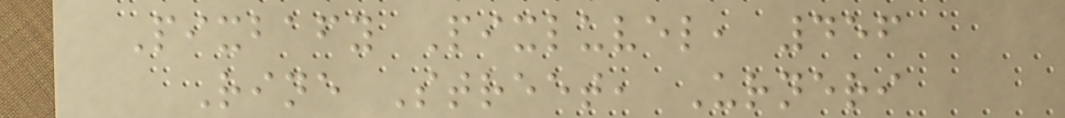Pixbafy Pixluvel, 456
Rine Street, Urneri
